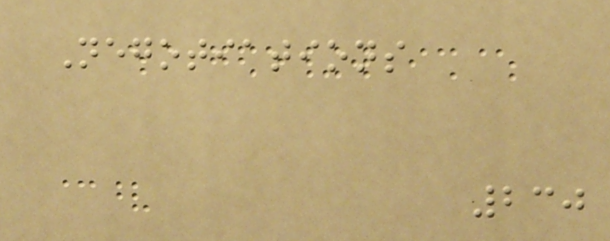Negotiations
230
